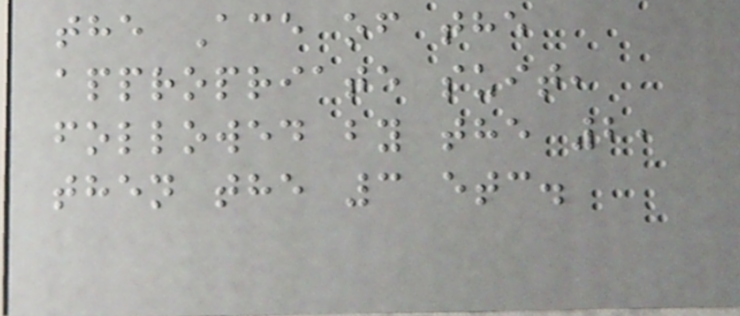the Ace of the
appropriate suit,
followed by the 2,
then the 3 etc.
